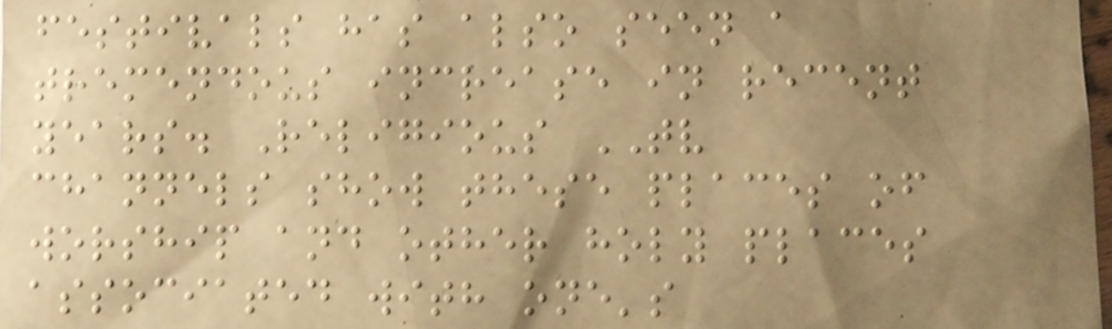festivals has also seen a
tremendous increase in recent
years. Religious TV
channels show these places of
worship and other holy places
associated with one's
